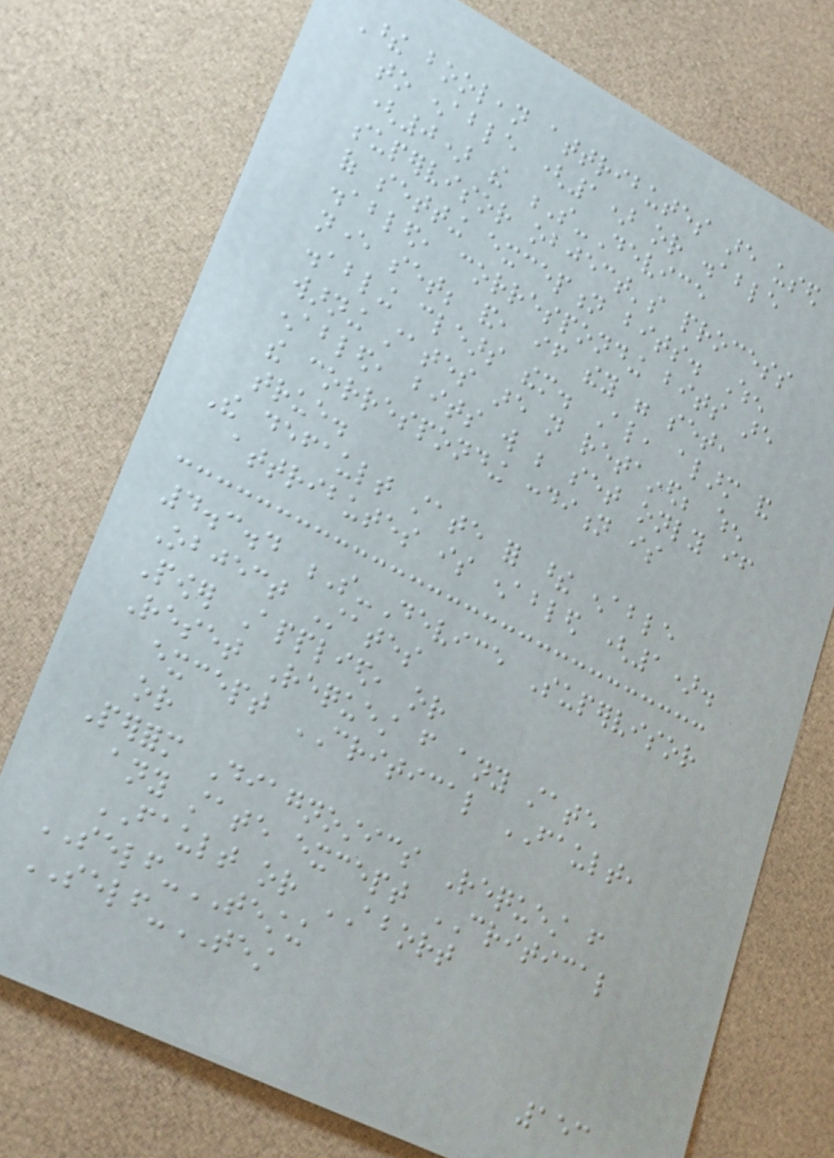These boolean attributes are used
to enable (1) or disable
(0) the S-Device
supervisor object's process
of setting exception bits. When
disabled, corresponding bits are
never set; and, if they were set,
disabling clears them. Also, alarm and
warning states are not retained; when
enabled, bits will be set only if
the corresponding condition is
true.
The default state for these enable
attributes is enabled (1).
4.3.4 S-Device Supervisor
Object States
Power Applied, or
Reset Request from any state
except CRITICAL FAULT,
or
Perform Diagnostics Request from
any state except CRITICAL
FAULT or ABORT
SELF-TESTING
SELF-TEST
153
